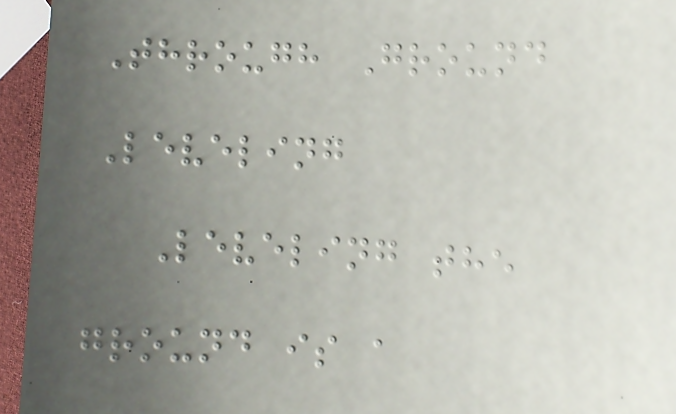Through Ground
Leveling
Leveling the
ground is a
